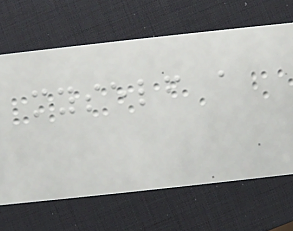myself a
